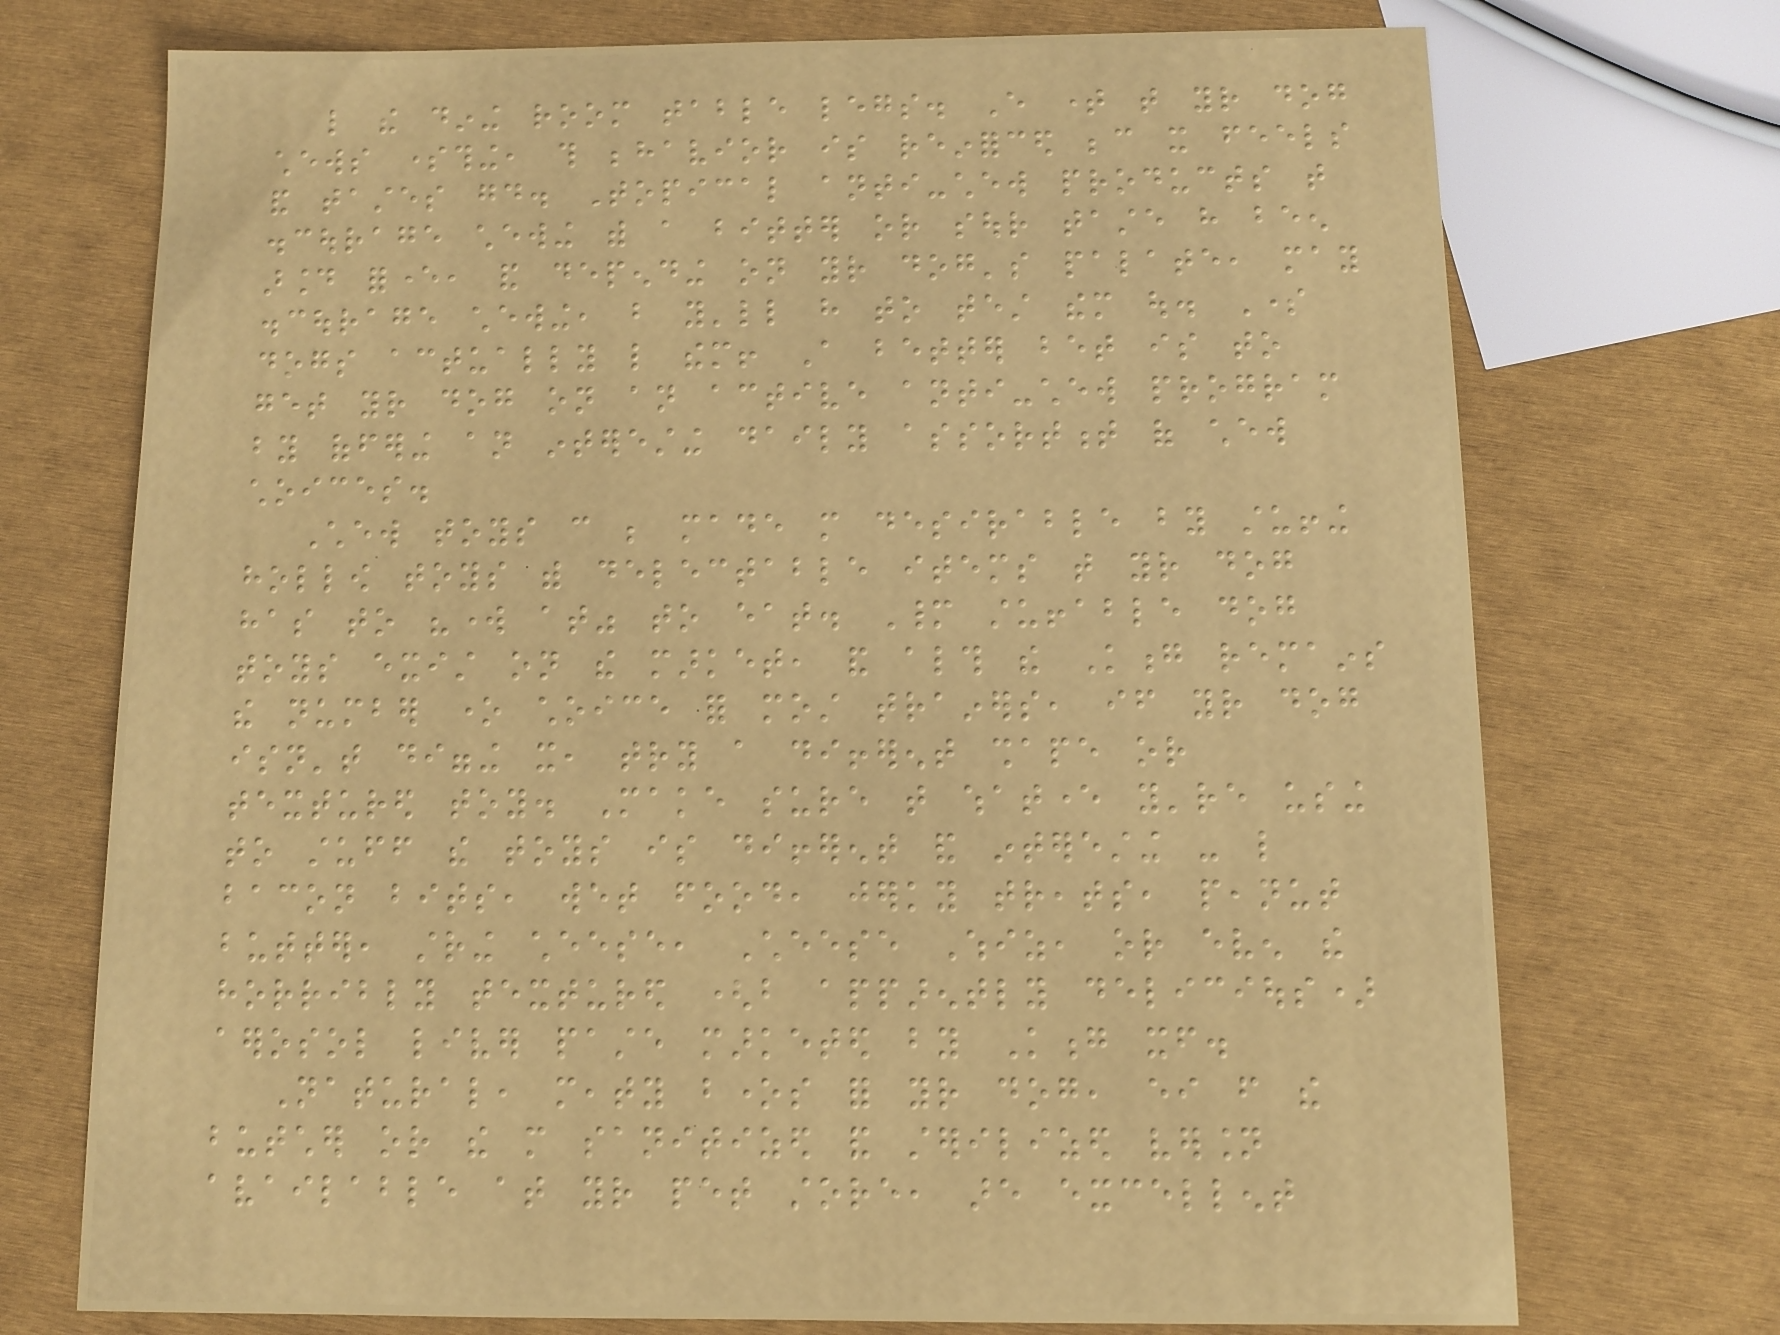like the dining room table legs. Every time that your dog
chews something, this behavior is reinforced because it feels
and tastes good. Topical anti-chew products that
discourage chewing with a bitter or sour taste have been
around forever, and depending on your dog's palate, may
discourage chewing, but you'll have to test them out. Some
dogs actually like them! A better bet is to
get your dog on an active anti-chew program
by offering an interesting daily assortment of chew
choices.
Chew toys can be made more desirable by stuffing
hollow toys with delectable items that your dog
has to "work at" to eat. Many stuffable dog
toys exist on the market, and although the Kong remains
the number one choice for most trainers, if your dog
isn't digging it, try a different shape or
textured toy. Make sure that whatever you're using
to stuff the toys is different and interesting - like
bacon bits, wet food, jerky treats, peanut
butter, string cheese, Cheese Whiz, or even the
horribly textured (but apparently delicious)
aerosol liver paste marketed by Kong itself.
Natural, meaty bones for your dog, either from the
butcher or the more sanitized and sterilized version
available at your pet store, are excellent
